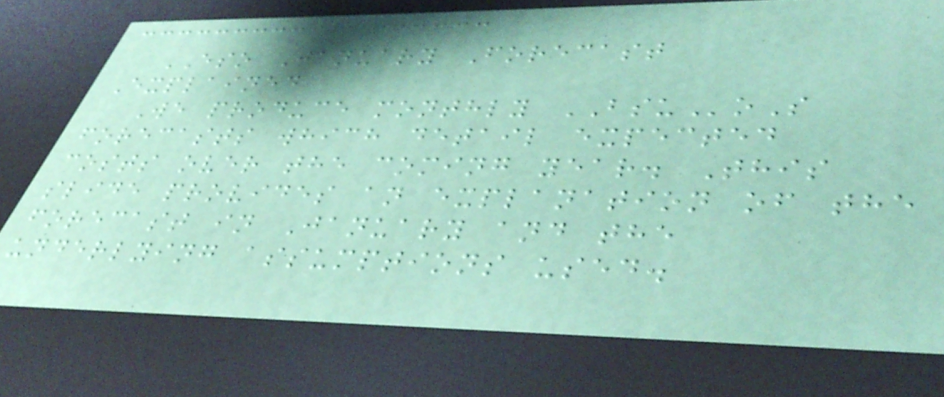ESO January Forecast
Explained
We produce monthly BSUoS
forecasts which detail expected
costs over the coming year. This
slide provides an explanation of the
forecast in January and the
underlying assumptions used.
